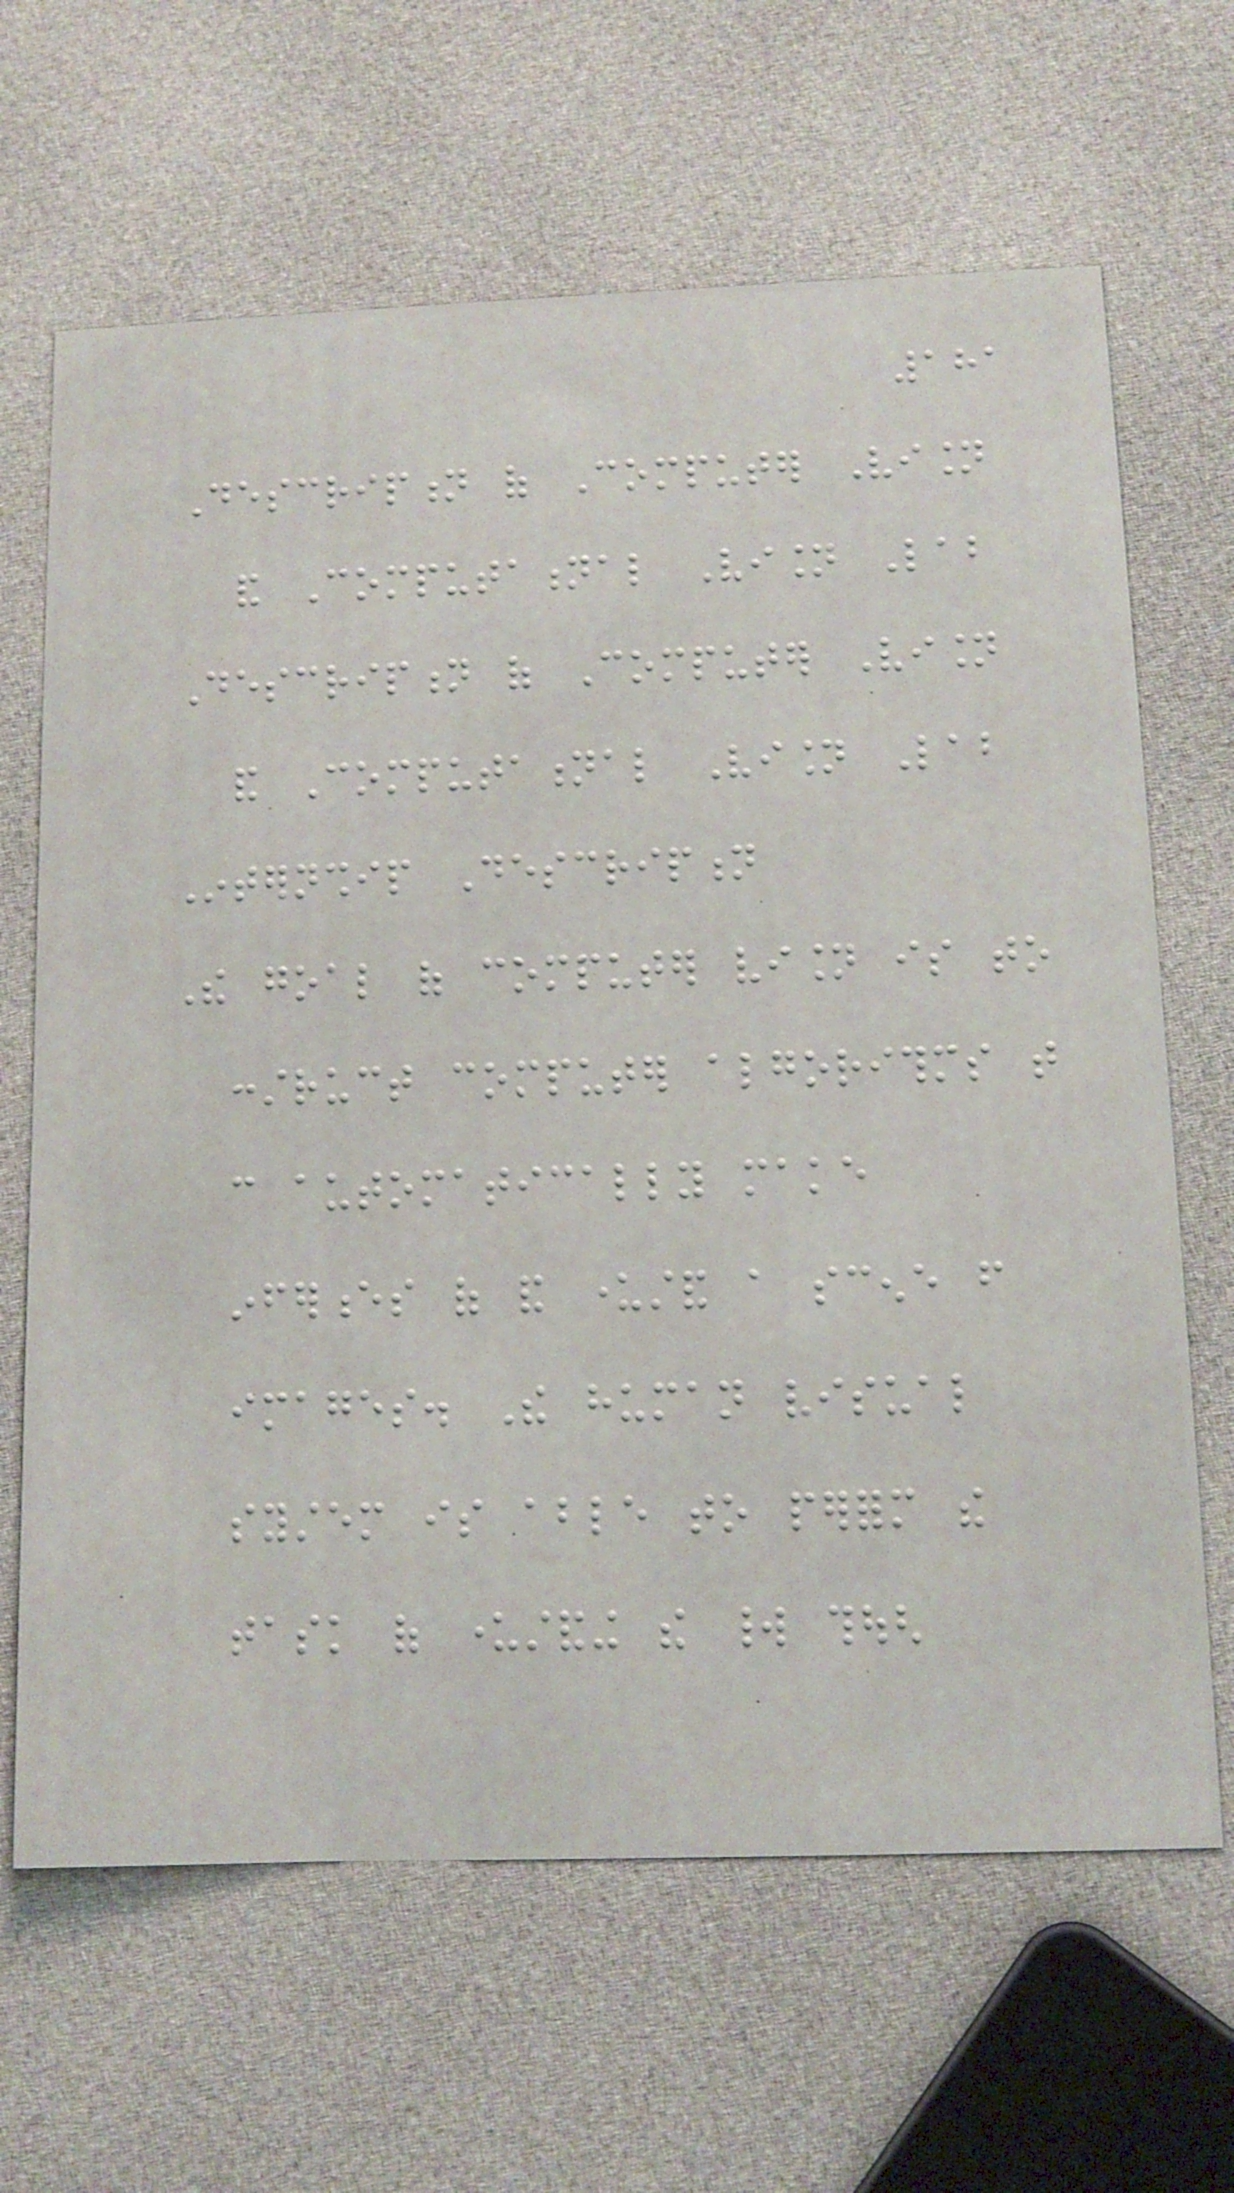181
Description of Computer Vision
and Computational Vision Lab
Description of Computer Vision
and Computational Vision Lab
Internship Description
The goal of computer vision is to
construct computer algorithms that
can automatically make
inferences of and understand a scene from
images. The human visual
system is able to perform the
task of understanding the world though
